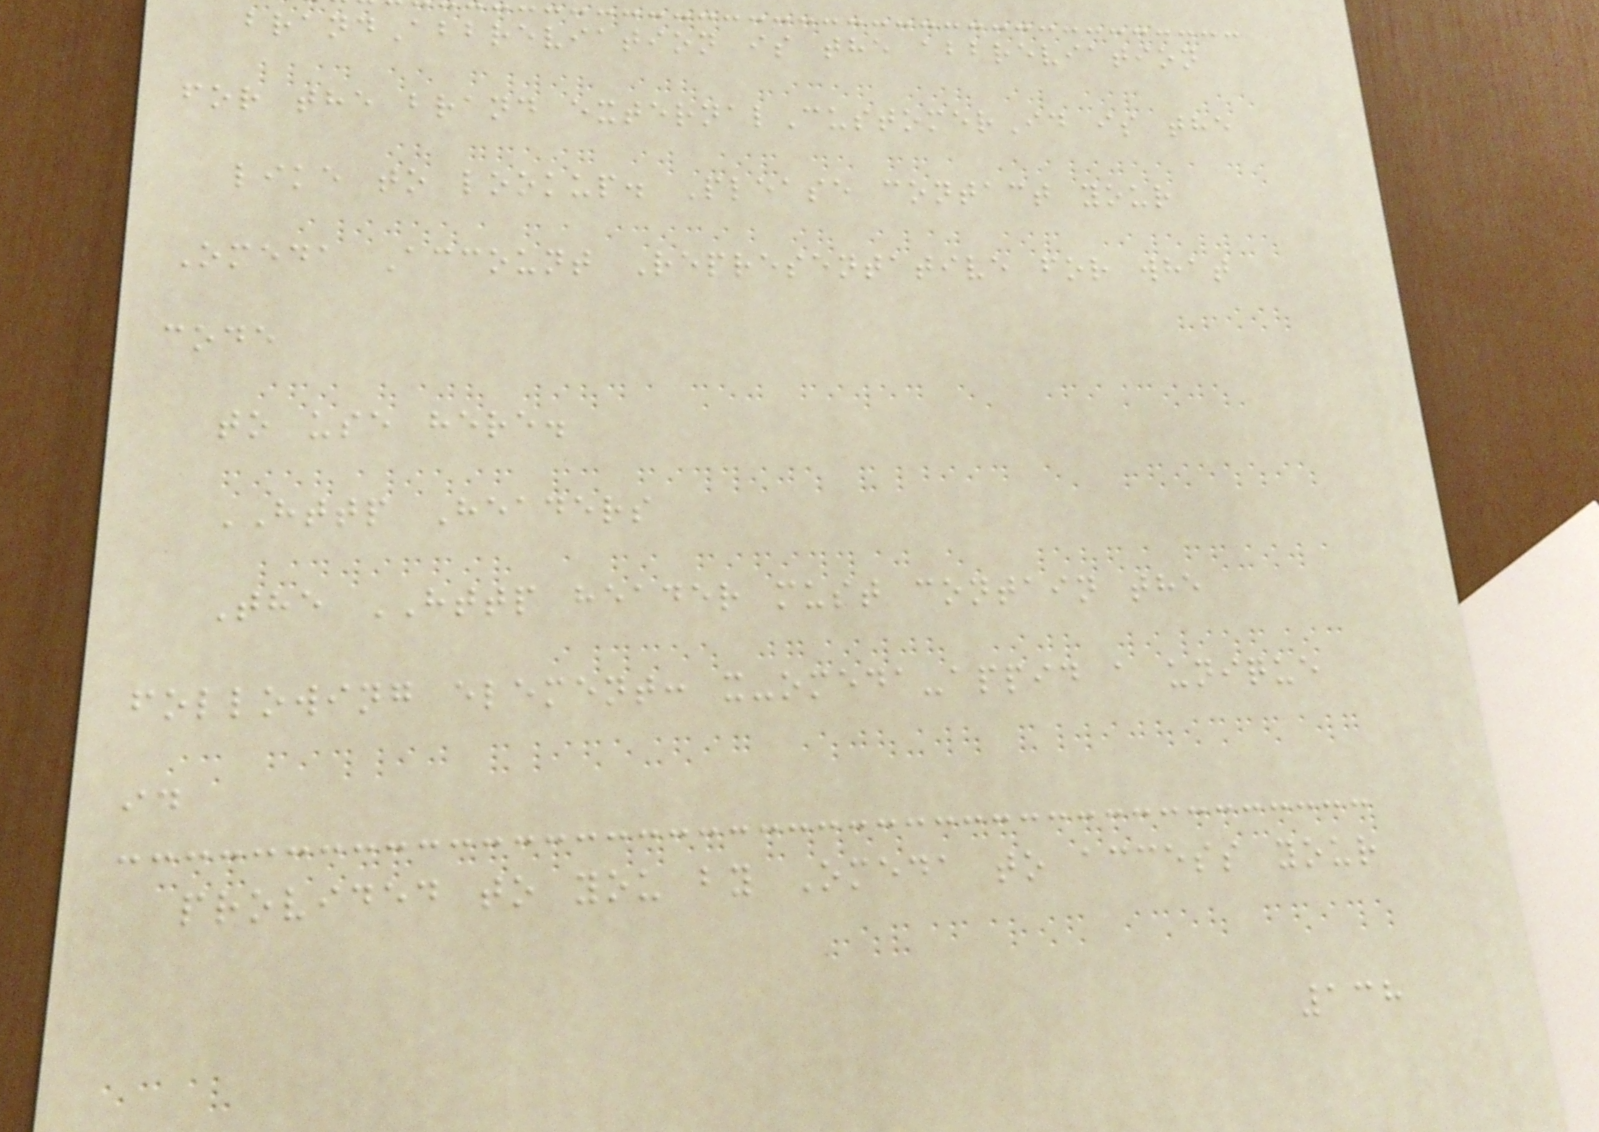brandAbbreviation is the abbreviation
for the brand externalCustomerId is the
like to lookup. Please contact your
Omeda Account Representative for what
code
to use here.
HTTP Headers
The HTTP header must contain the
following element: x-omeda-appid a unique
id
provided to you by Omeda to access your
138
